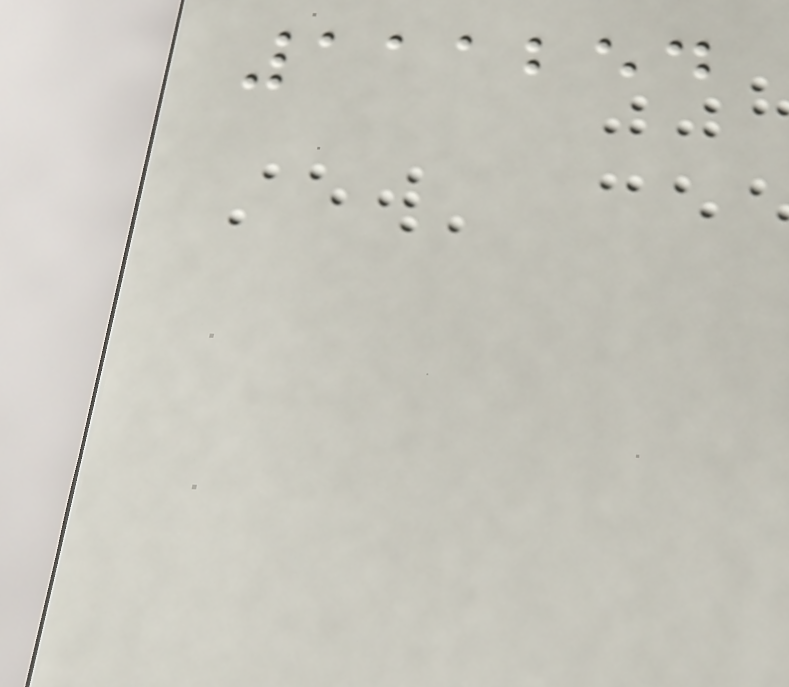111254
